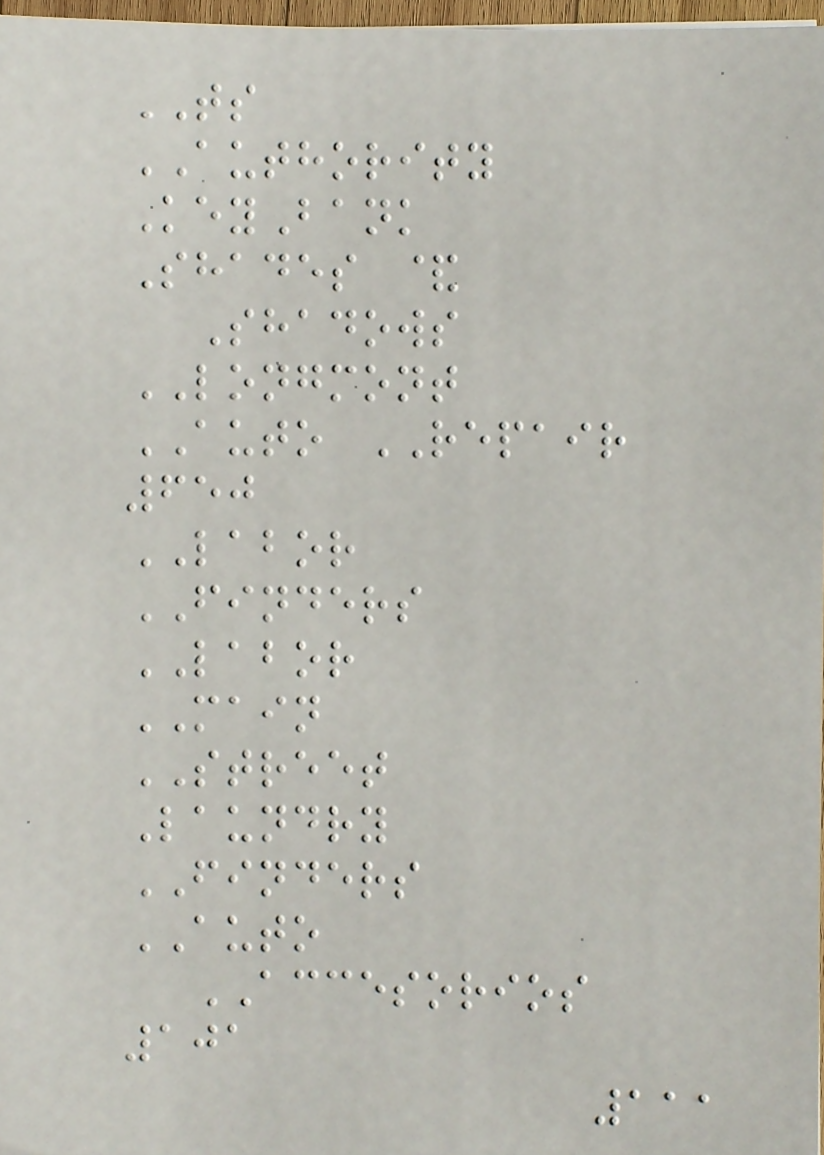TS
AUTHORITY
KeyBank
Shades &
Shadows
LONGMONT
AUTO REPAIR
650
LABOR
FINDERS
LABOR
MAIN
STREET
Laundry
FINDERS
AUTO
ACCESORIOS
101
111
